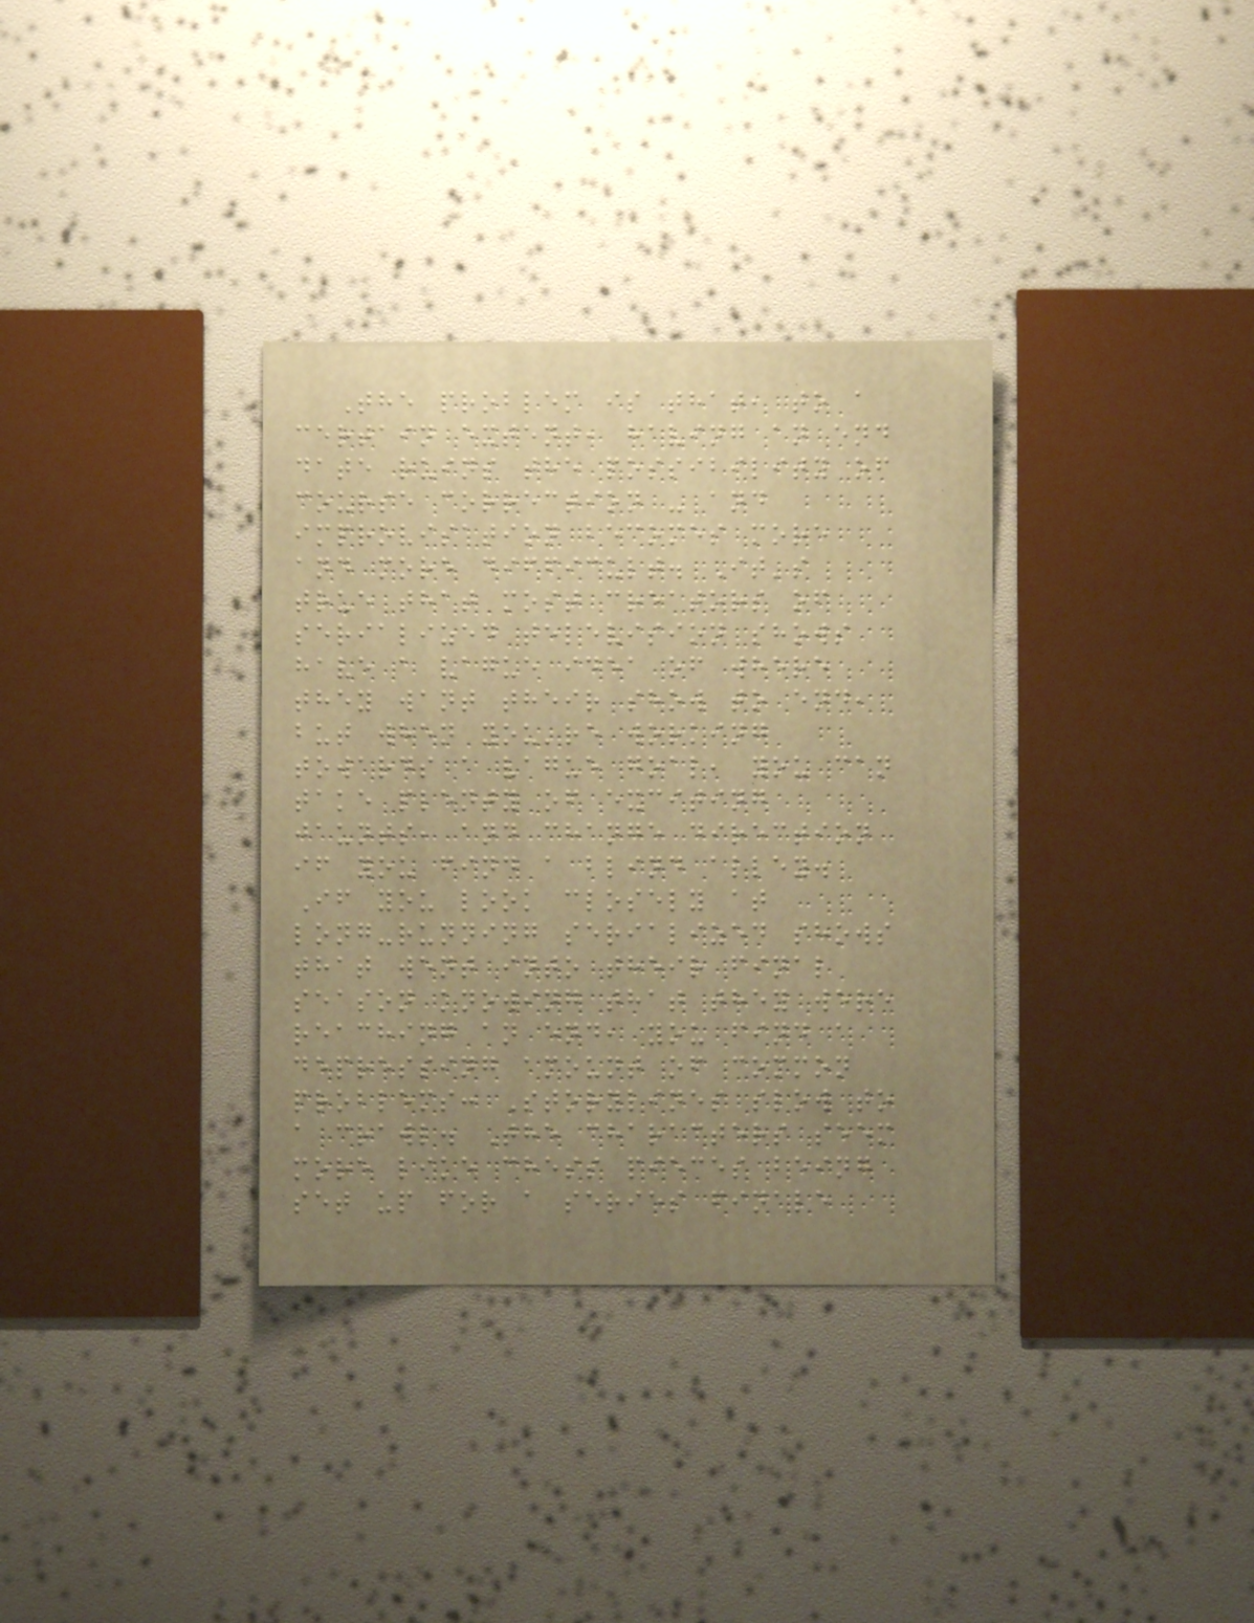The problem is that, to a
certain extent, having an end
date ruins the possibility of
course correction - and
improvisation becomes more
and more difficult. It's
true that most creators of
serialized television shows
have a vague idea of where
they want their show to end,
but when you're working
towards a vague goal, you can
take plenty of exciting
jaunts, and change direction
if you find a blind alley.
If you look closely at
long-running serialized shows
that went into their final
season knowing that they were
reaching an end, you find a
depressing amount of common
problems: Storylines slow to
a crawl. The characters seem
more like chess pieces being
set up for a series finale
